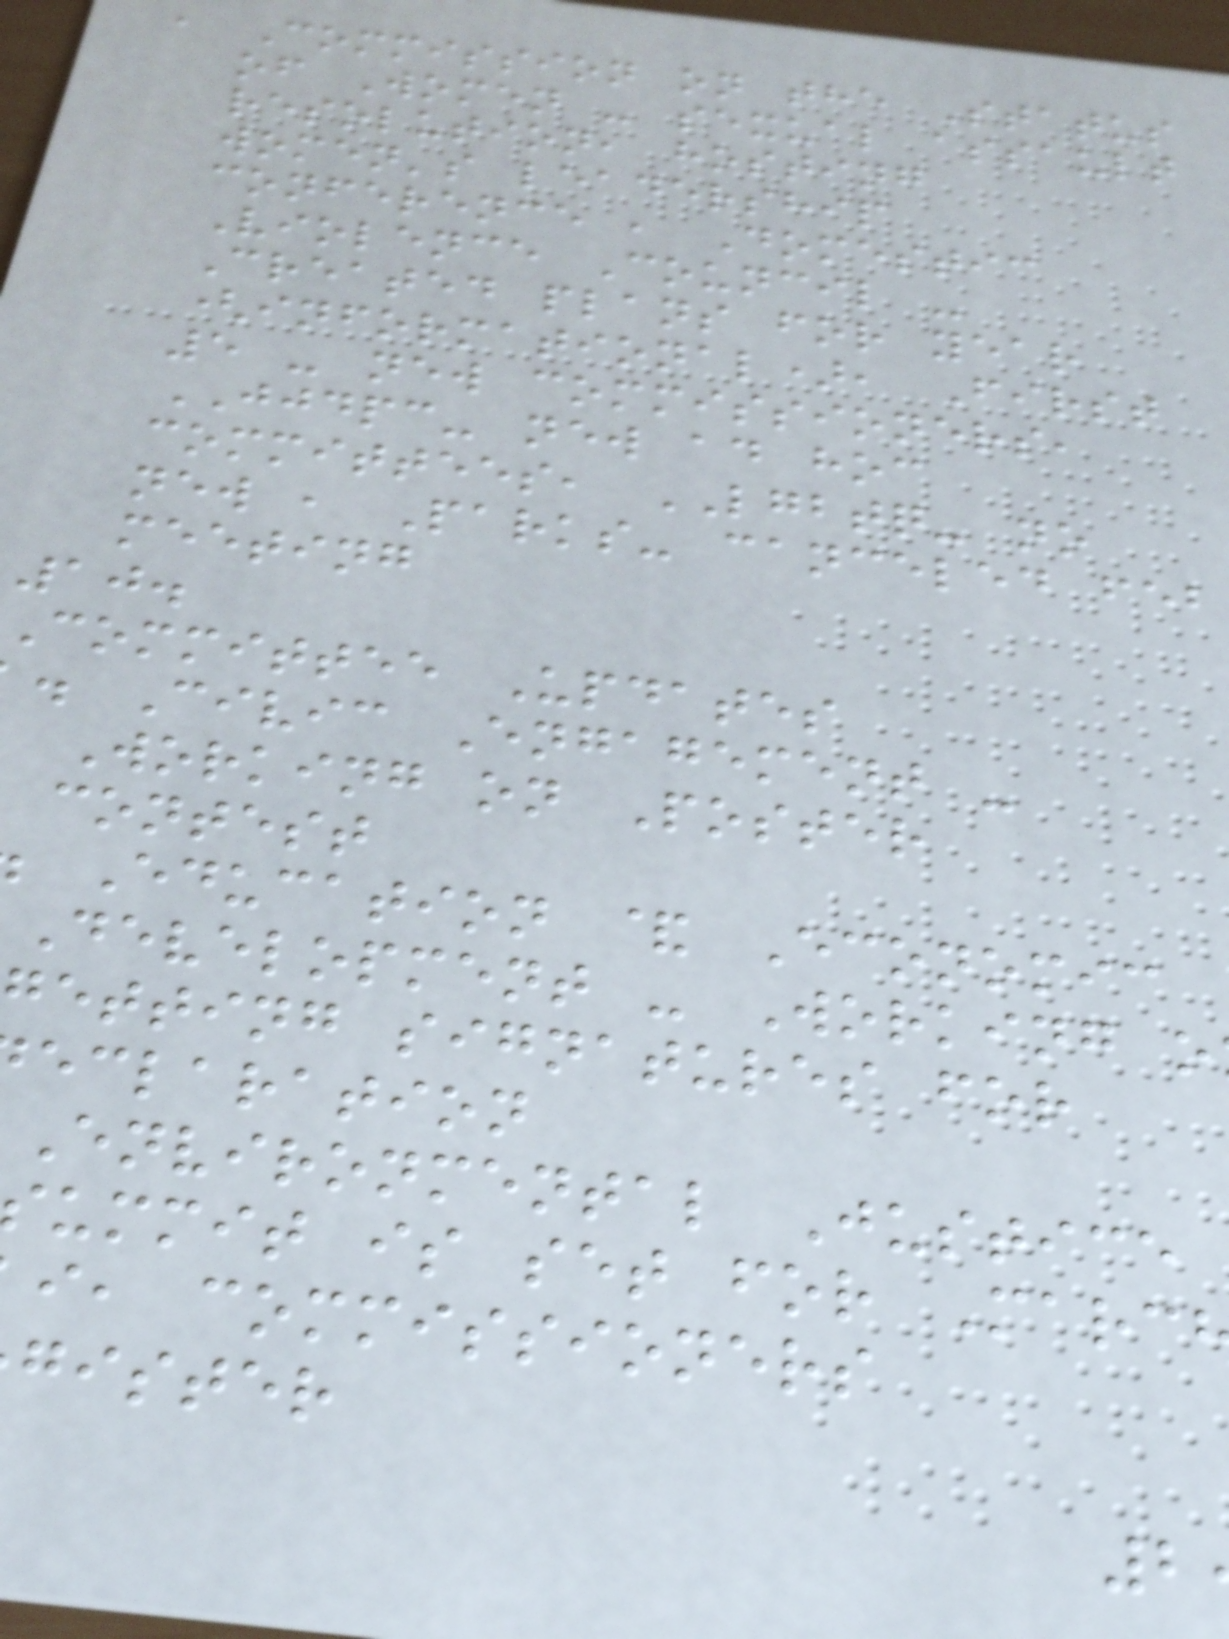, Commission on the Status
of Women - sexual assault
resolution, hosting
women's leadership
conference , Domestic
Violence Council -
Created plans for year
(informational), First
5 - new commissioners,
JJDPC- new ad hoc
committees, LGBTQ- no
new , Parks- canceled feb
meeting
10.
Committee Updates
. Civic Engagement -
Working on Poster
contest
Education & Economic
Development - Working o
etting signatures for
eclaration
Environmental Justice
ummit is set for Marc
i, commissioners
gister
